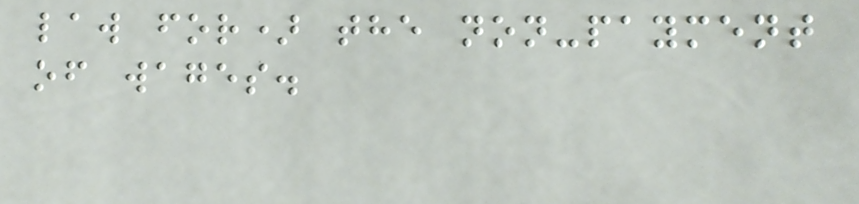law for) the non-payment
of wages.
